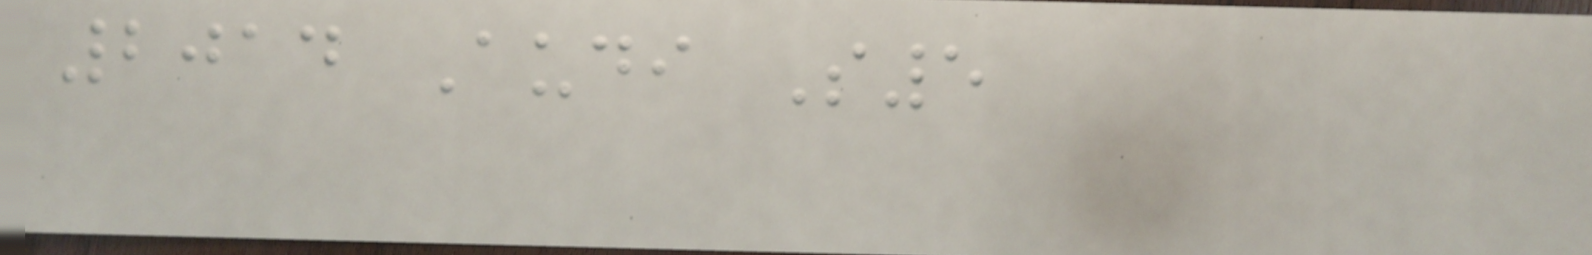2014 Audi S5
